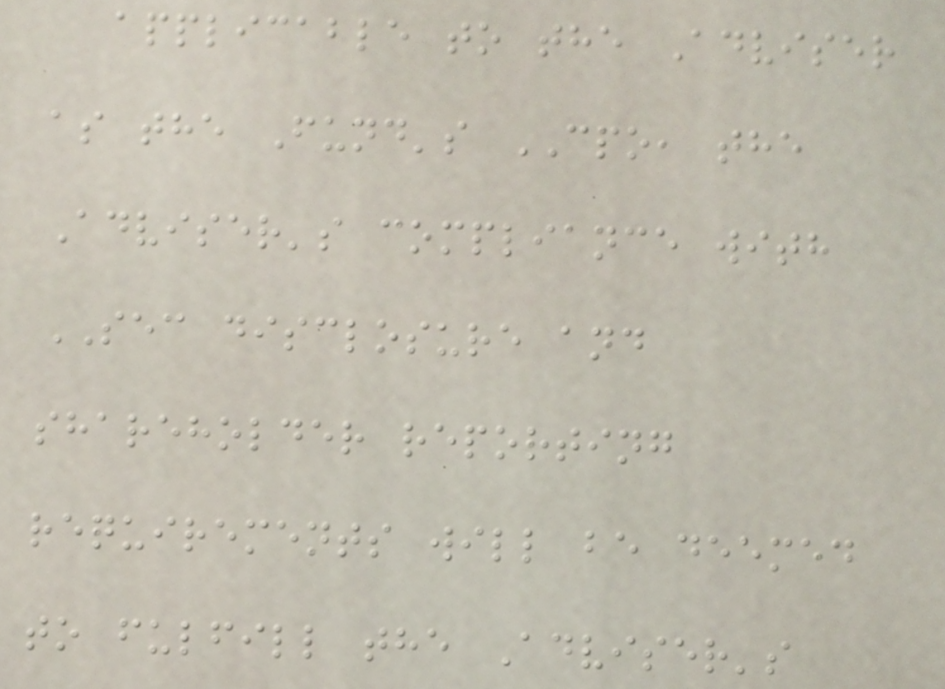applicable to the Adviser
as the Fund's CPO, the
Adviser's compliance with
SEC disclosure and
shareholder reporting
requirements will be deemed
to fulfill the Adviser's
